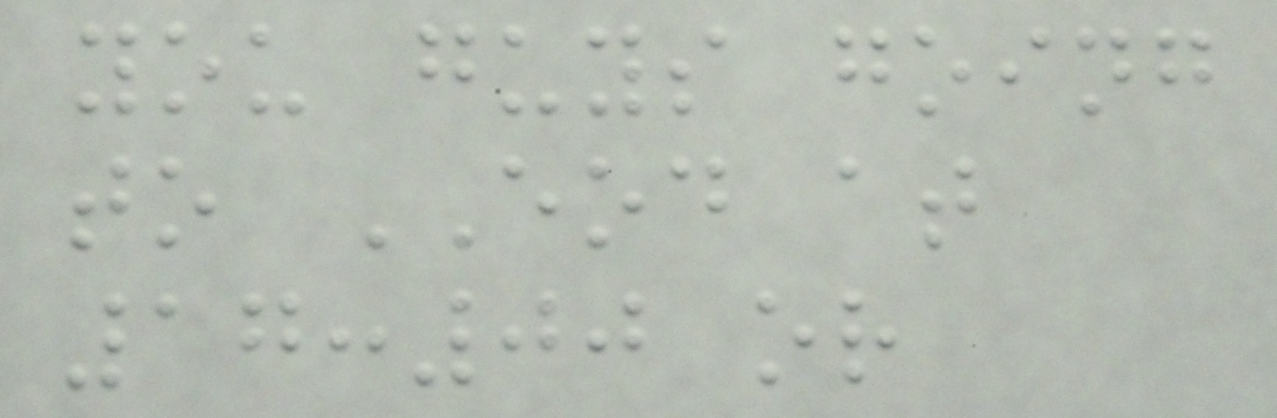you guys going
to EOD at
17:00 or
